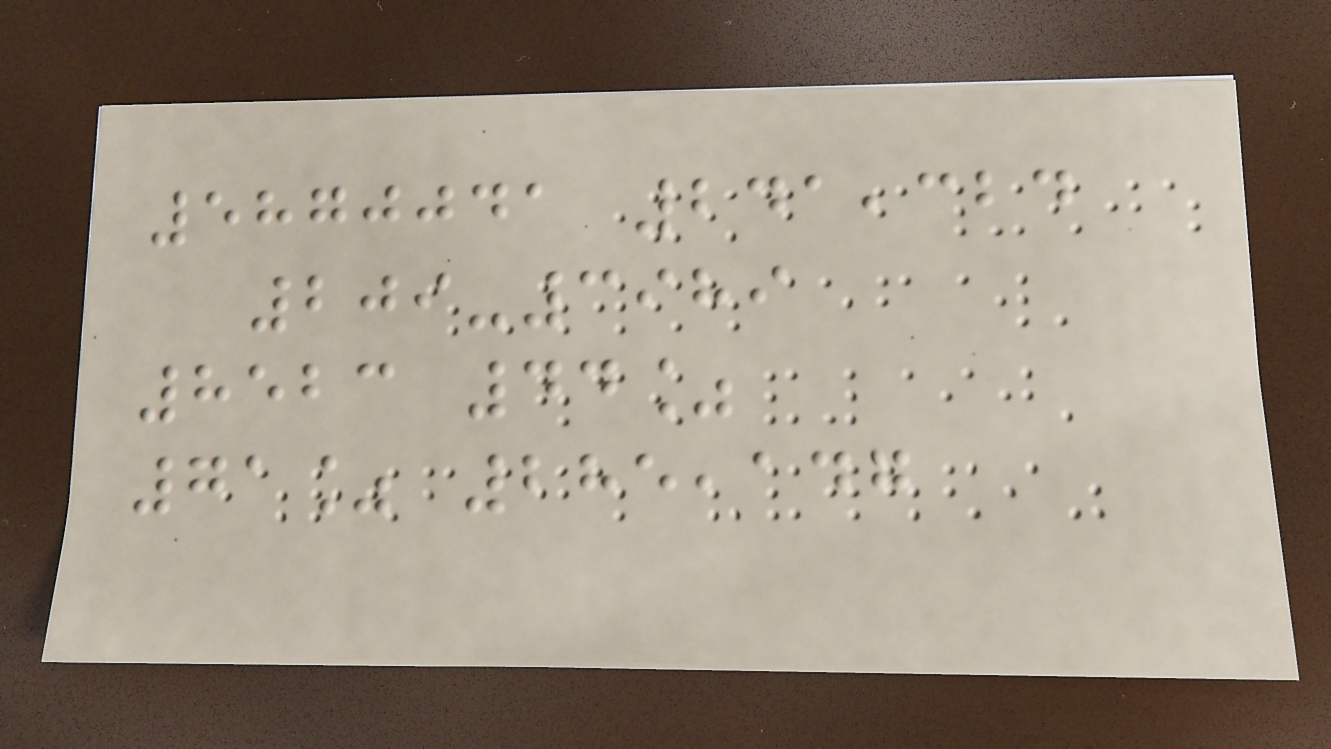5870041 241,324
209-3989
8523 44%
71% 285,147
